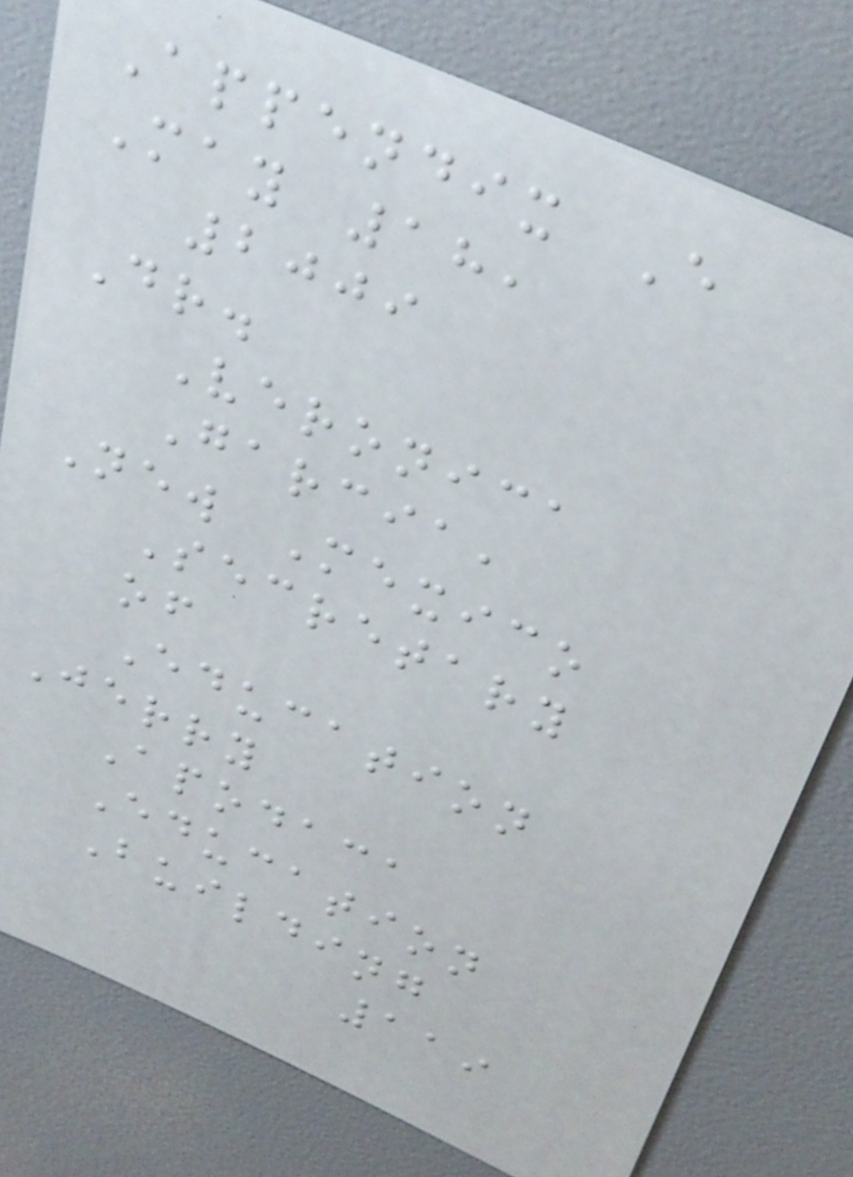Appendix E
May 18,
2009
Dr.
Veronica
Garcia,
New Mexico
Secretary
of
Education
Jerry
Apodaca
Education
Building
119
